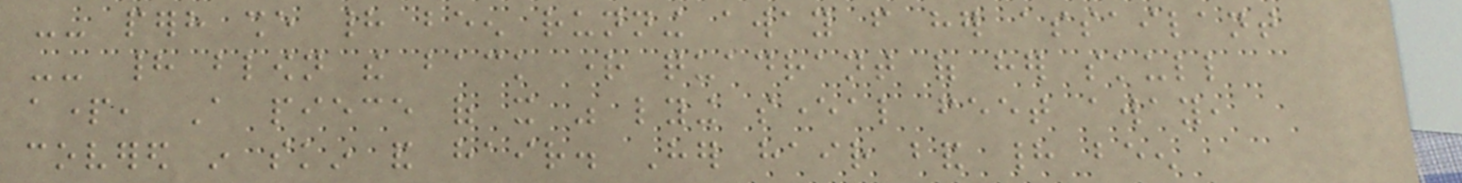-- perhaps she had been running away from her assailant
-- had blown the back right quadrant of her skull
apart, A piece of it was lying several feet away,
covered in skin and hair. Her hair band had been
